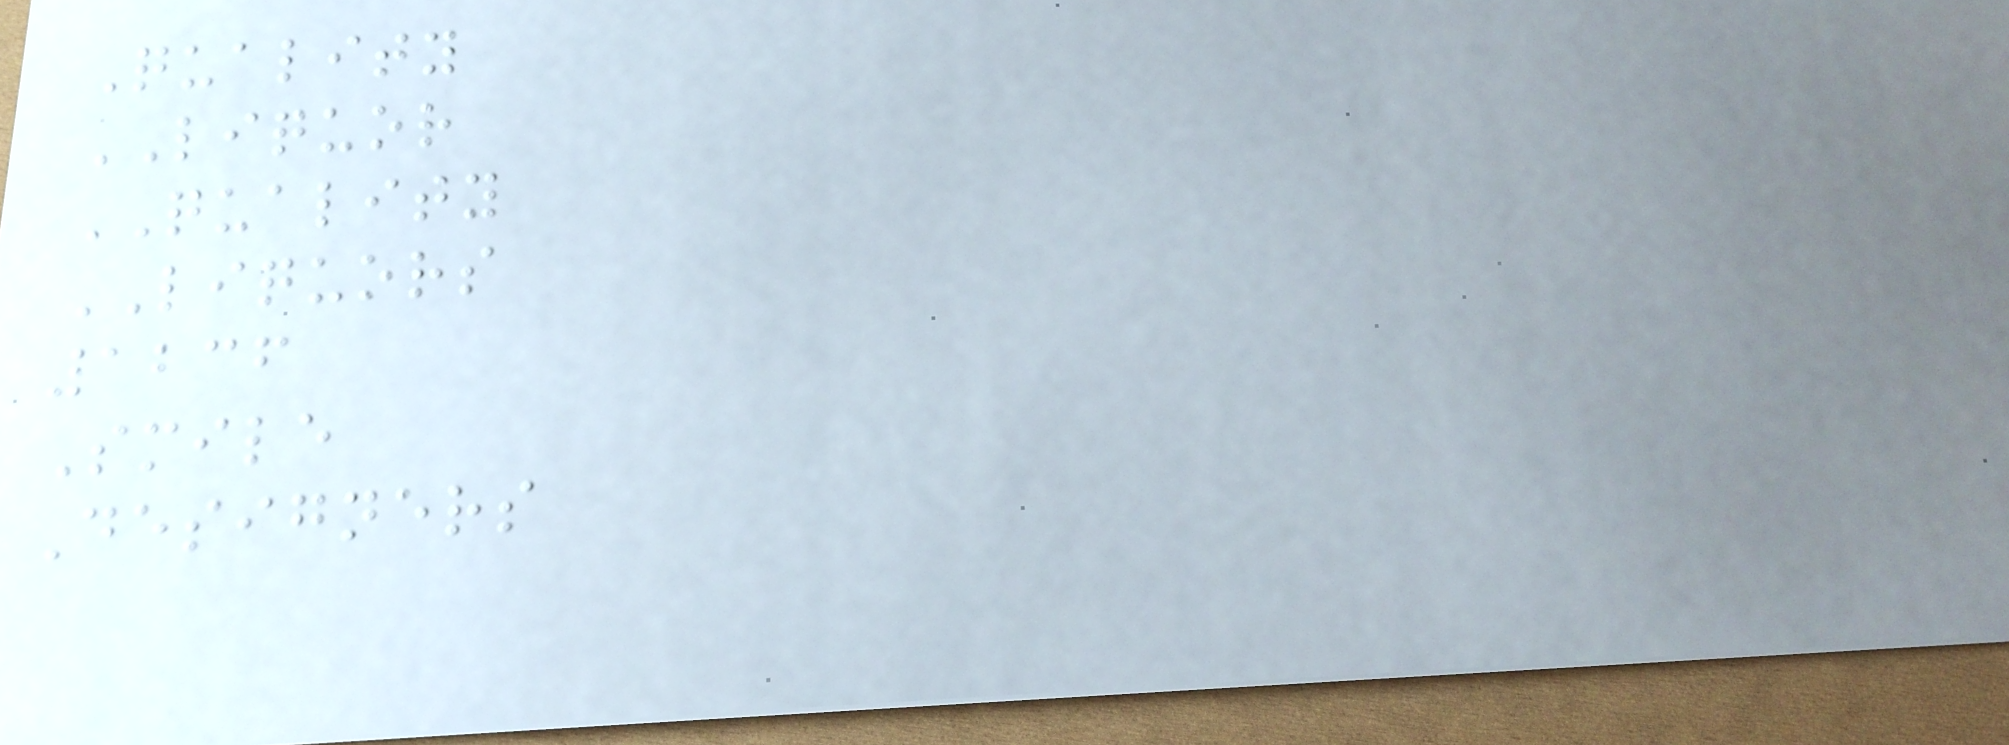Quality
LIQUOR
QUALITY
LIQUORS
1236
Smile
Designers
